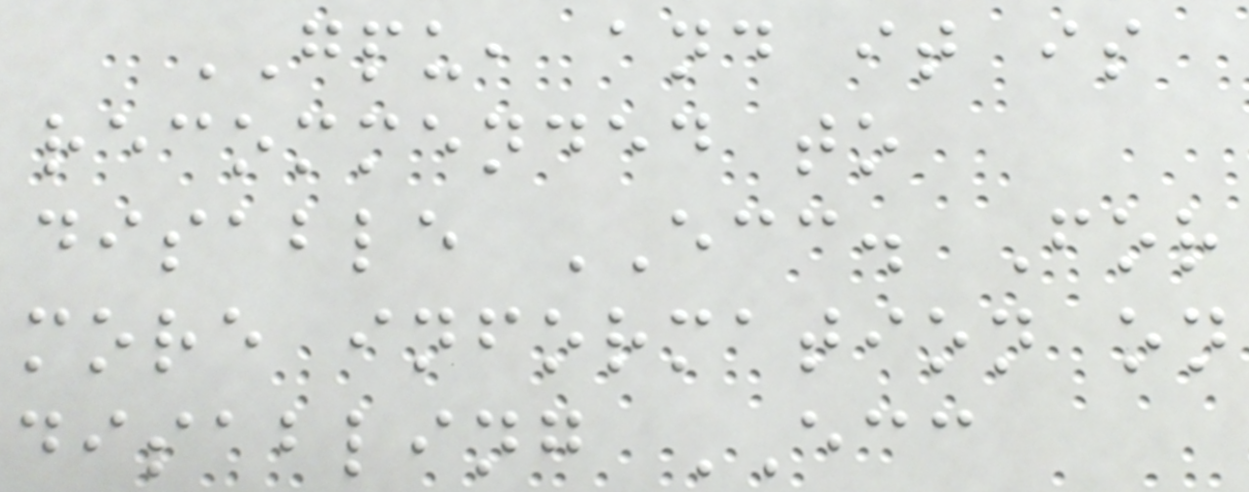GPU, and it is
recommended to
disable ECC. For
more information on
disabling ECC
